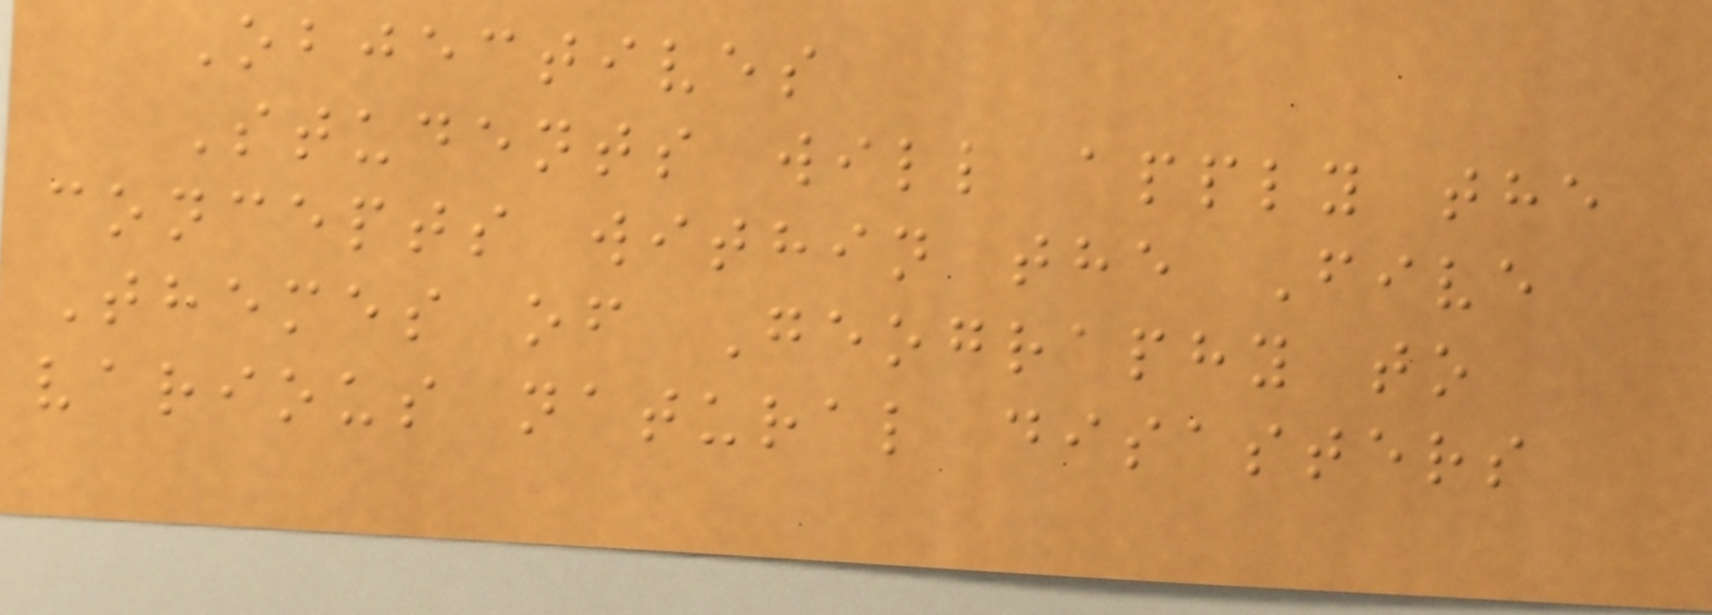Objectives
Students will apply the
concepts within the Five
Themes of Geography to
various natural disasters
